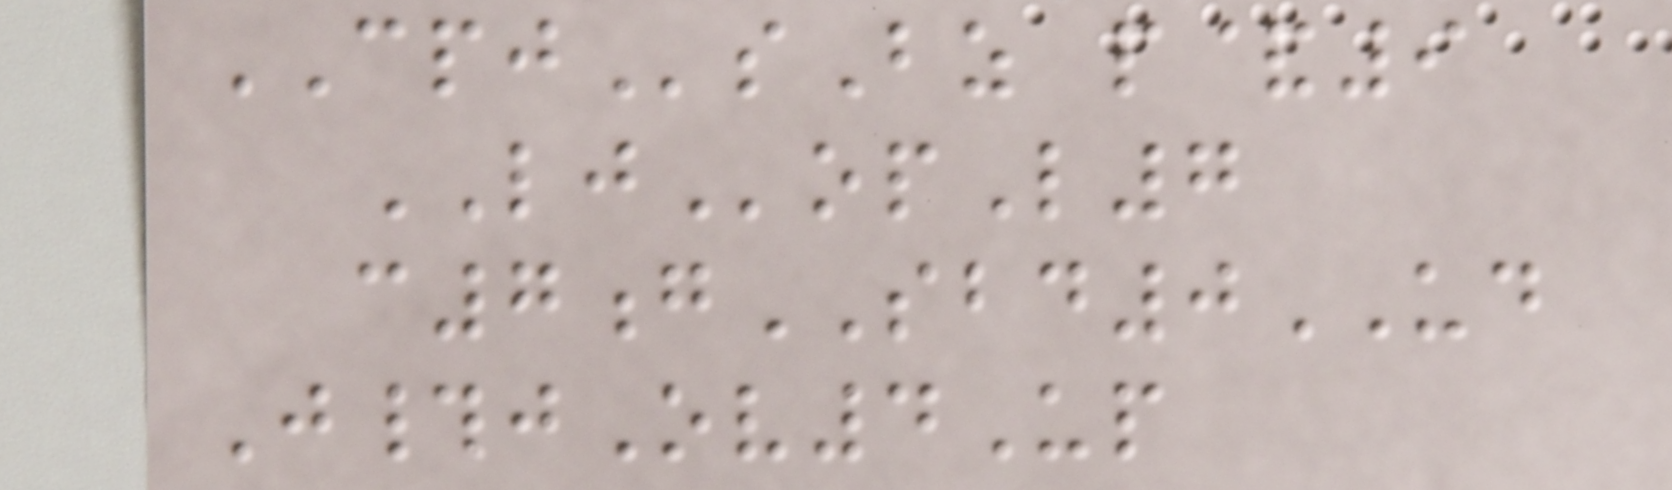CPJsBz p&9
LJopL7
c7gSBD0UD
J#jOv4Up
